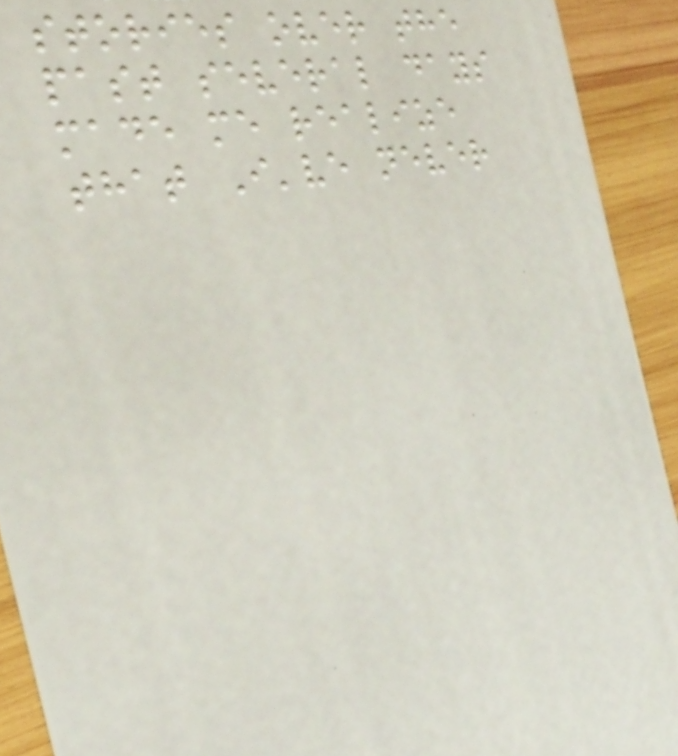stories over the
past several days
made me realize
that I've never
